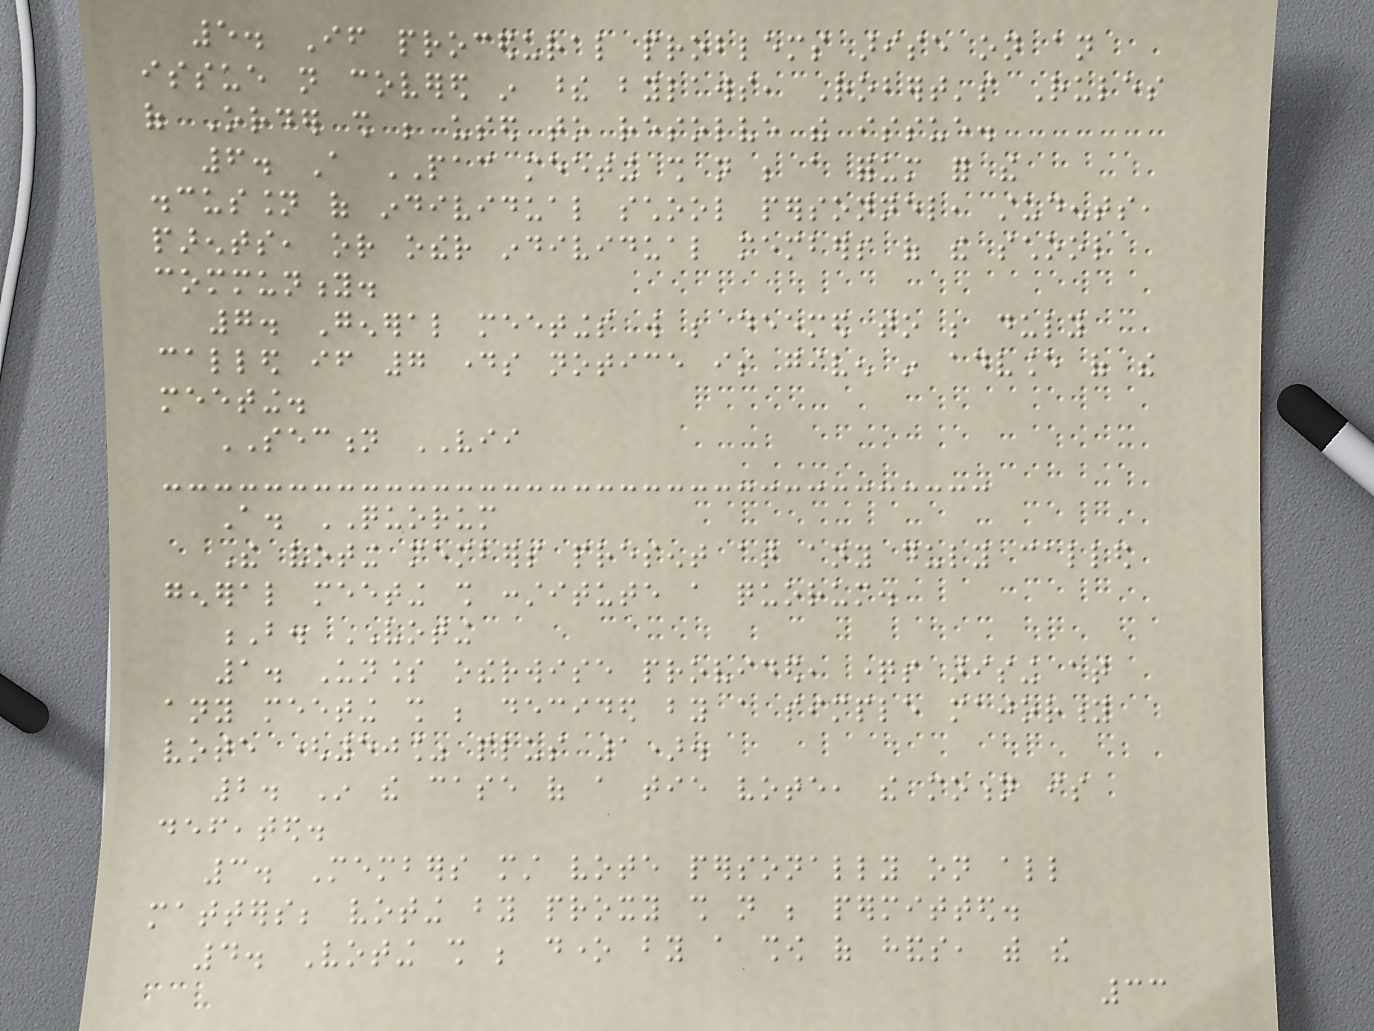5. If procedural problems arise on an
issue not covered in these bylaws, Robert's Rules
of Order shall be used to resolve the issue.
6. A PAC meeting shall not be a forum for the
discussion of individual school personnel, students,
parents, or other individual members of the school
community.
7. General meetings will be deemed to be duly
called if 7 days notice is given in advance of the
meeting.
SECTION VII
A. QUORUM
The voting members present at any duly called
general meeting shall constitute a quorum.
B. VOTING
1. Unless otherwise provided, questions arising at
any meeting shall be decided by a simple majority
vote (50% plus 1).
2. In the case of a tie vote, the motion is
defeated.
3. Members must vote personally on all
matters; voting by proxy shall not be permitted.
4. Voting shall be done by a show of hands, with the
33
